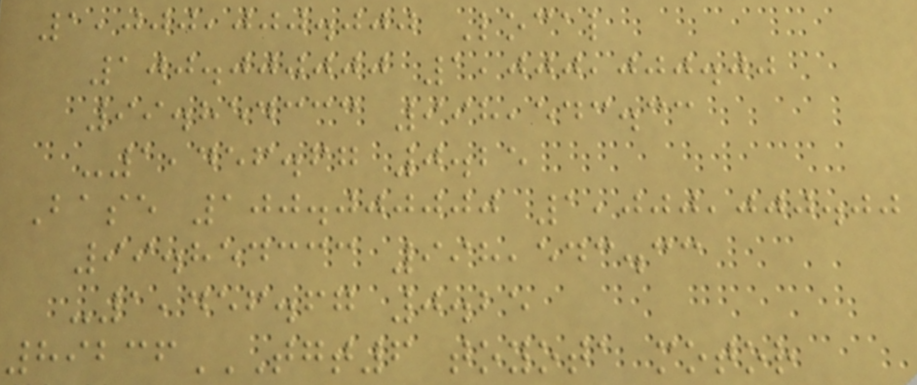1,000,000.000 Local
100.000000 1,000,000.00
99.854333 998,543.33
-1,456.67 0.25
Base 100.000000 1,000,000.00
99.854333 998,543.33
-1,456.67 0.25
89236TGT6 TOYOTA MOTOR
